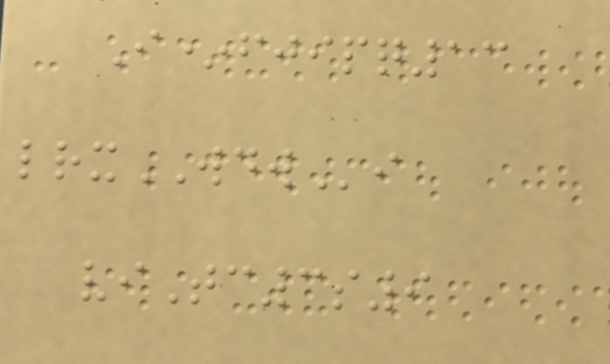I*fjipq13
lrxWDWi
viTc3s9
